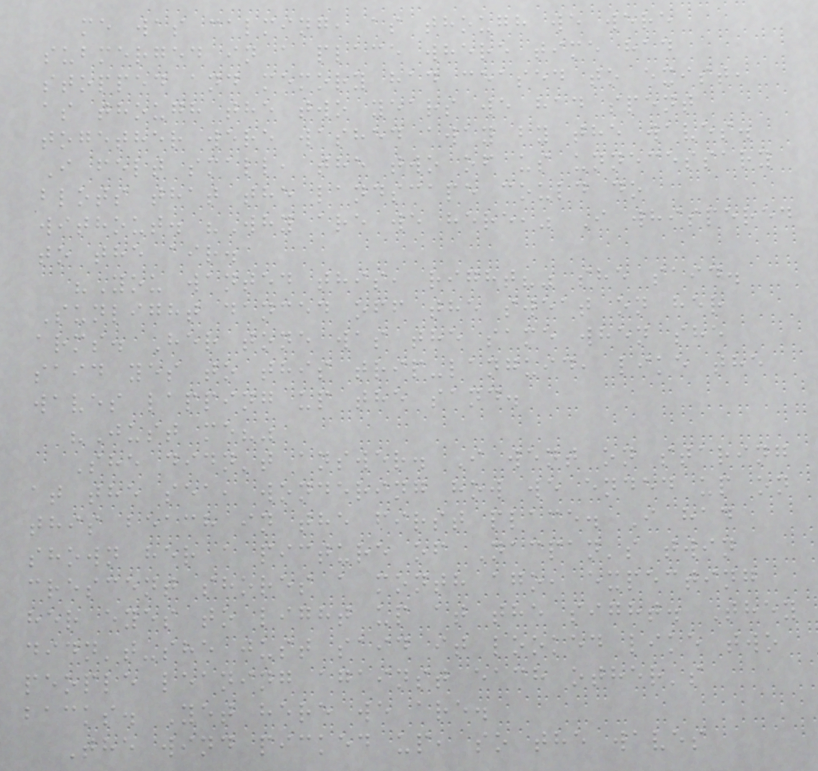me was calming, as though we were
submerged in a place where time had
stopped and memory had ceased to exist,
as though the two years we had spent
together were washed away by the waves.
I felt small, the two of us unnecessary
blots that the landscape could do
without. "Why are we here," I whispered
to the air.
"You wanted this, right?" she said.
Sunlight danced off the sweat on her
arms. Her tone was the same when she
said yes to this trip-languid, like the
waves lapping up the sand.
"Just me?"
She didn't answer. I went on staring
at the sea, wondering how we ended up on
this beach in the first place. I had
shown her a picture of Nacpan's twin
crescent shores a month ago, expecting
her eyes to light up at the sight. They
didn't-she just said it looked like two
people leaning against each other's
backs. Yet here we are.
The wind picked up, so the waves
